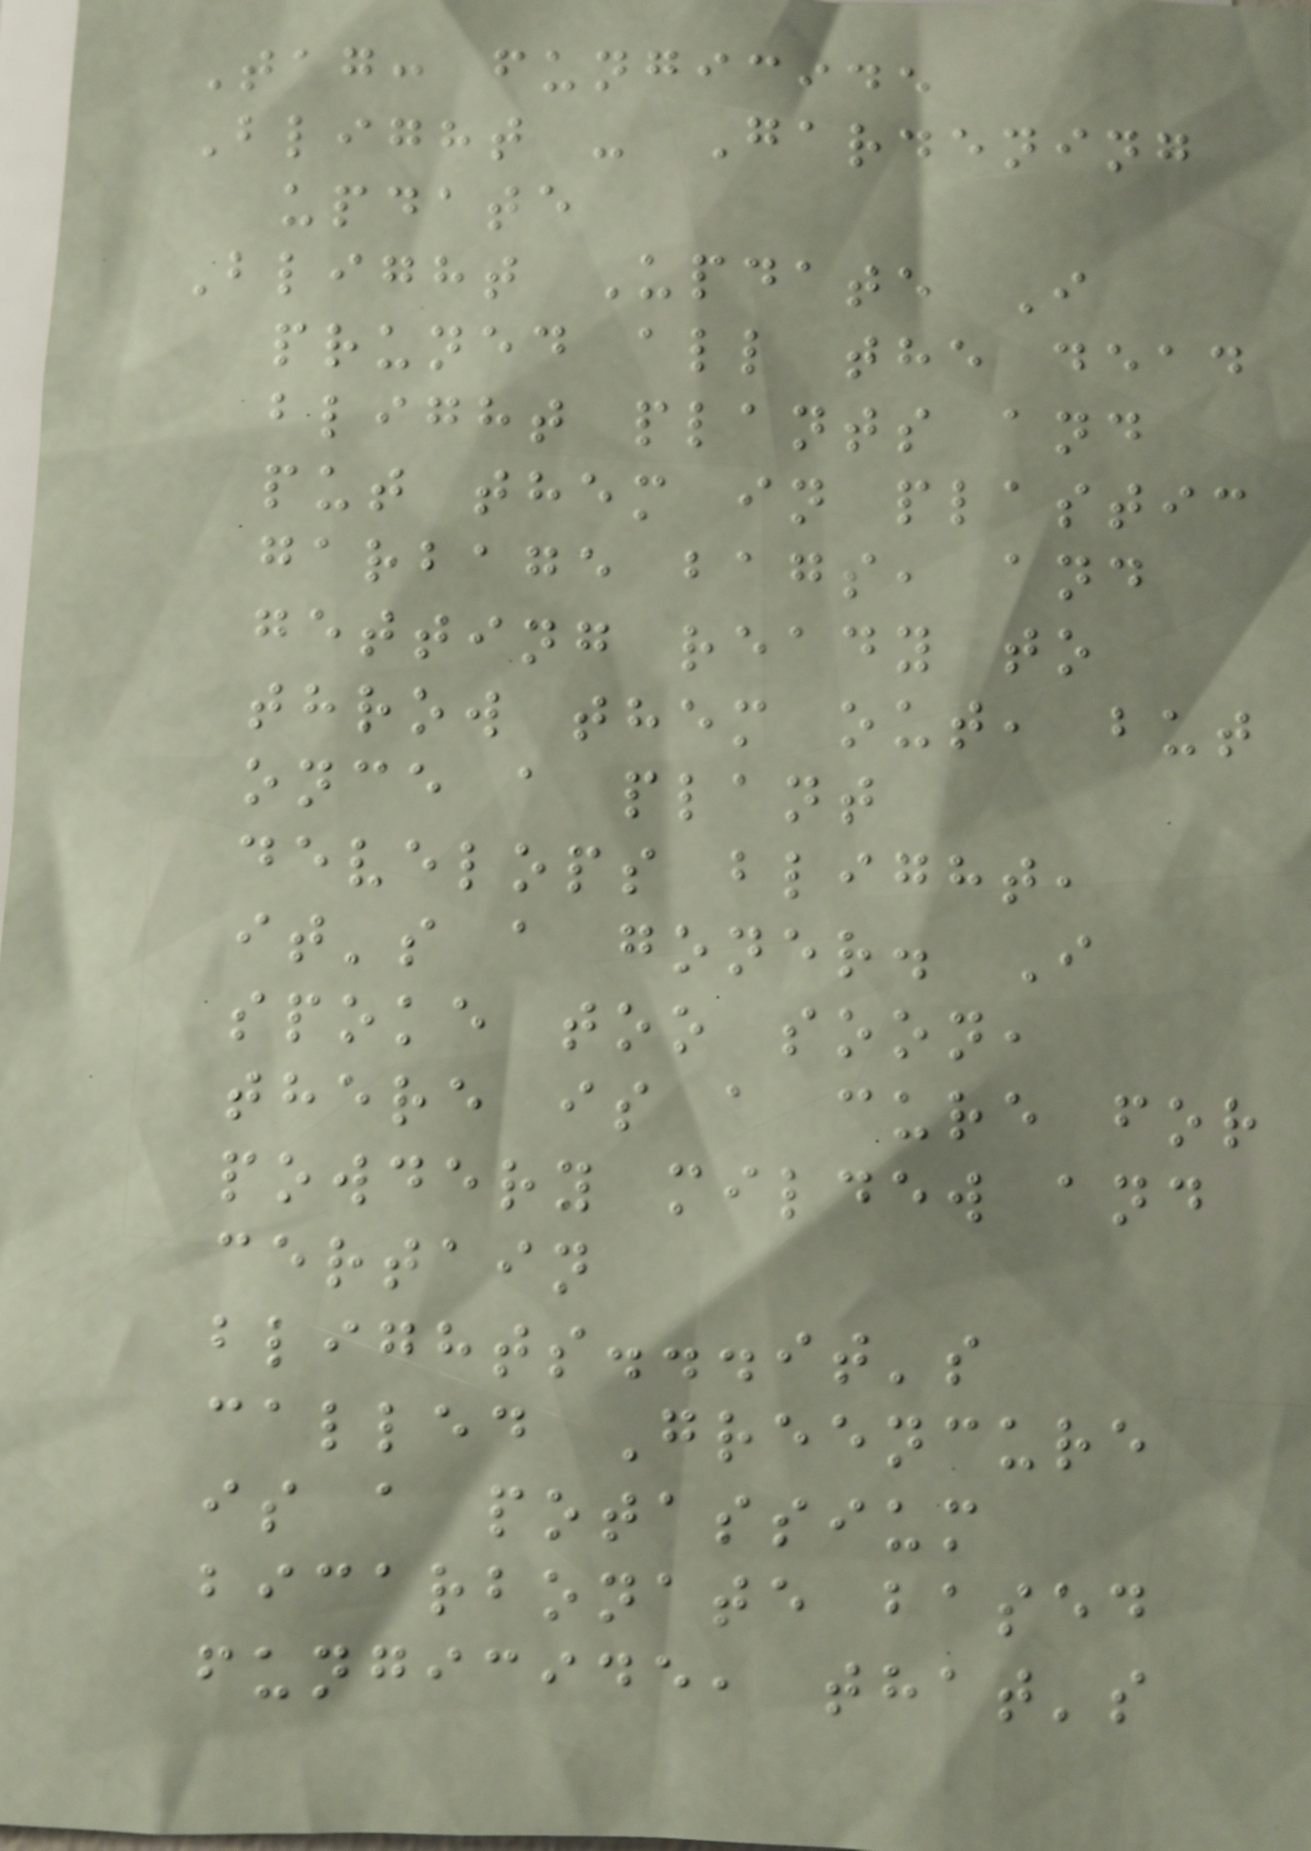Tag: fungicide
Blight - Gardening
update
Blight Update I
pruned all the dead
blight plants and
put them in plastic
garbage bags, and
getting ready to
throw them out, but
once a plant
develops blight,
it's a goner. I
spoke too soon,
there is a cure for
powdery mildew and
certain
blights...it's
called Greencure
is a potassium
bicarbonate based
fungicide, that's
